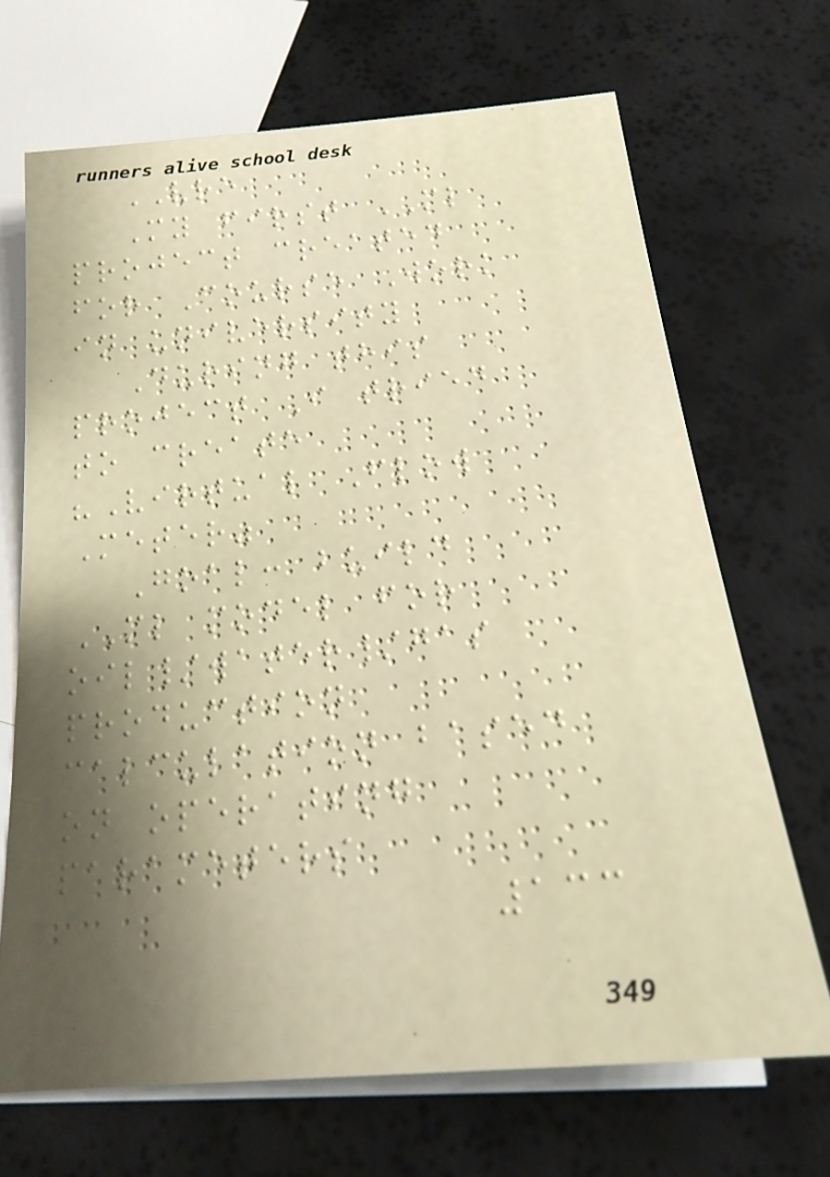VRE
My first ML
project created
for Course Work
in university
During this
project I tried
to create
"Virtual Flow
Meter"
Goal: build
ML model for
oil/water/gas
production
calculation based
on operating
parameters
133
